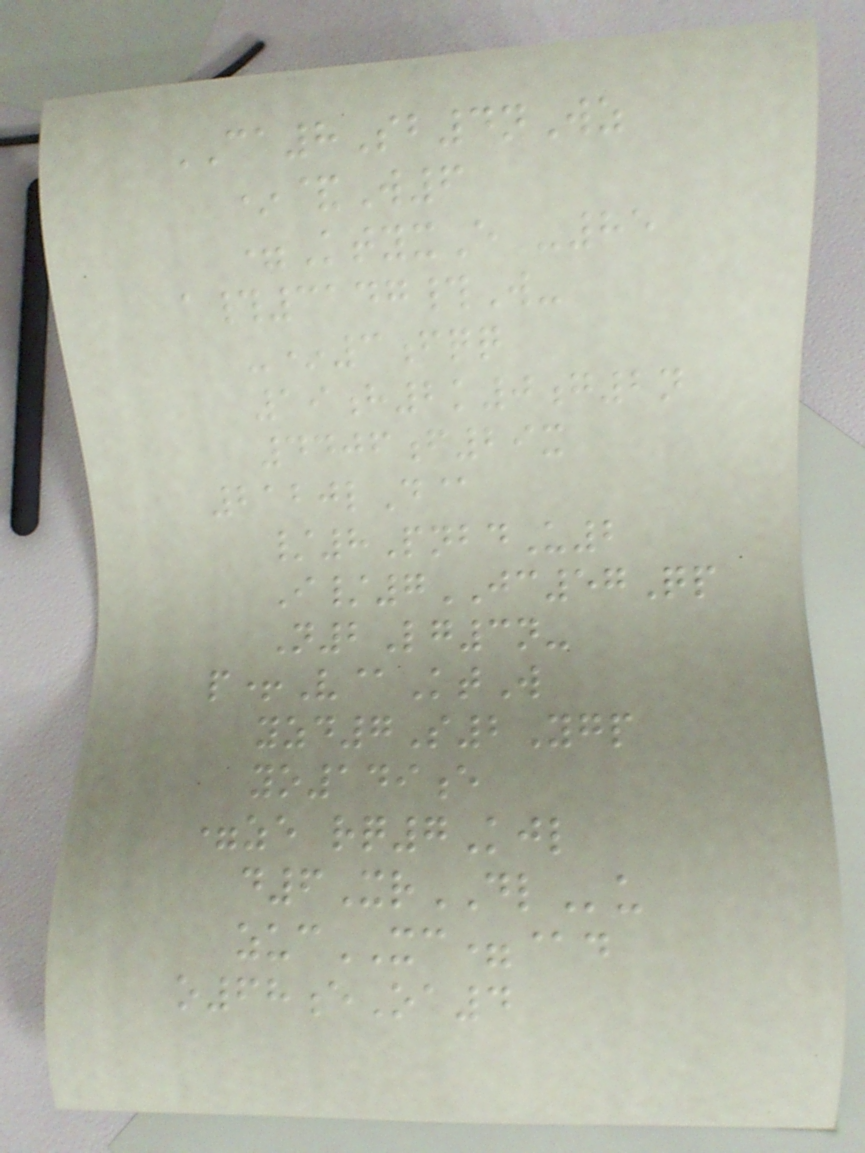CA8Sb4nWz
*&W6
=KtyxE -85
a#3147#W-
-*3fqq
19h2k0g2n
4406f29x
2120lD@
/8PnbdU2
I/7JC57Qp
N2Lg3n-
p+V@KtW
yzd7S2Ygp
yo149e
=ze rq7Kjl
d6XrDLu
zucXC=@d
o68eOa4
